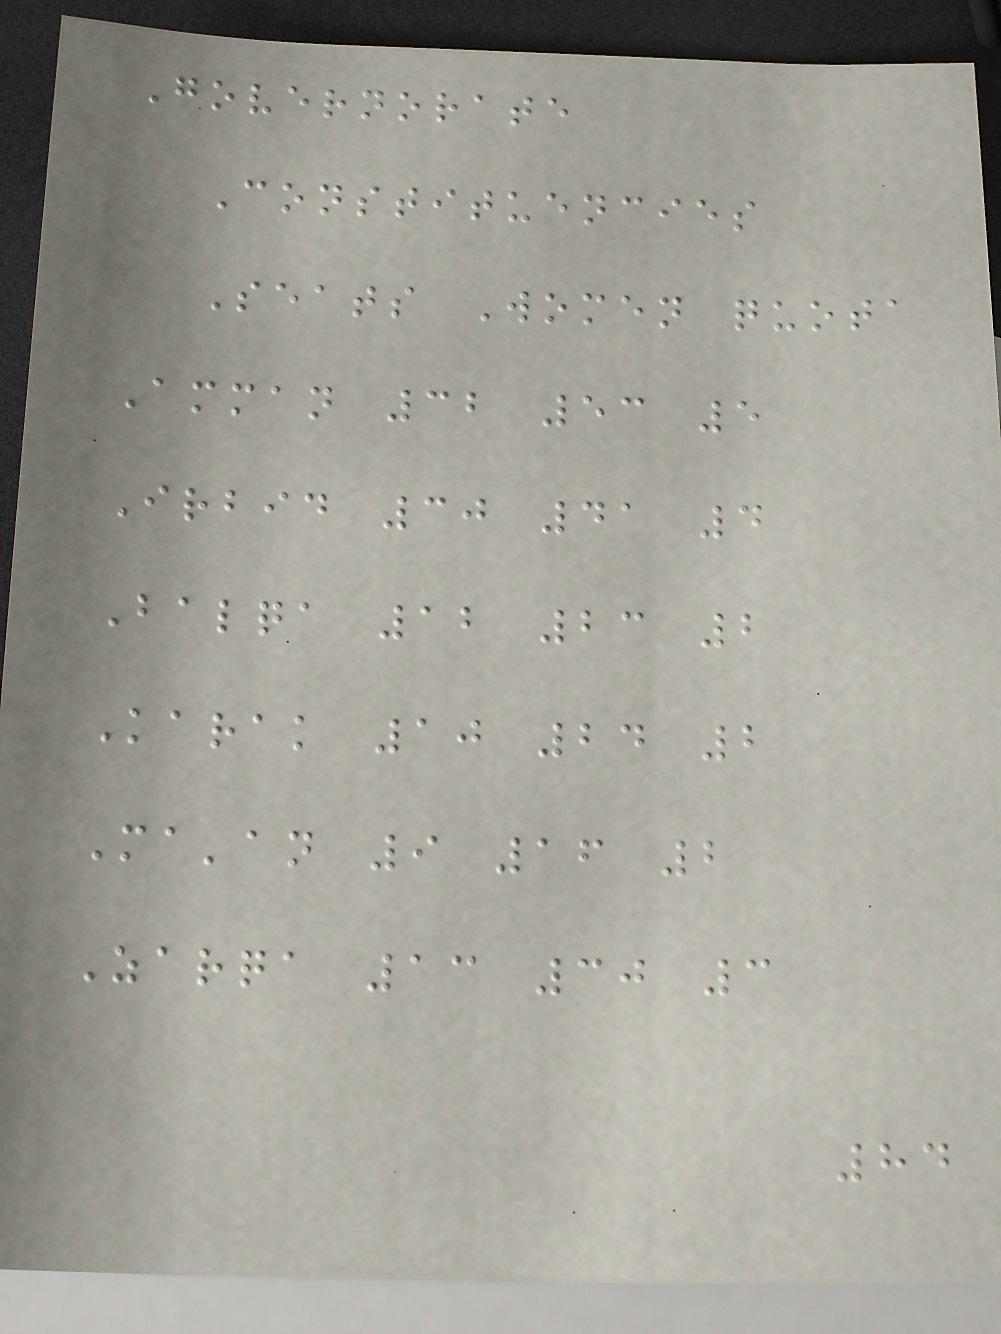Governorate
Constituencies
Seats Women quota
Amman 32 53 5
Irbid 30 41 4
Balqa 12 23 2
Karak 10 24 2
Ma'an 9 16 2
Zarqa 13 30 3
84
